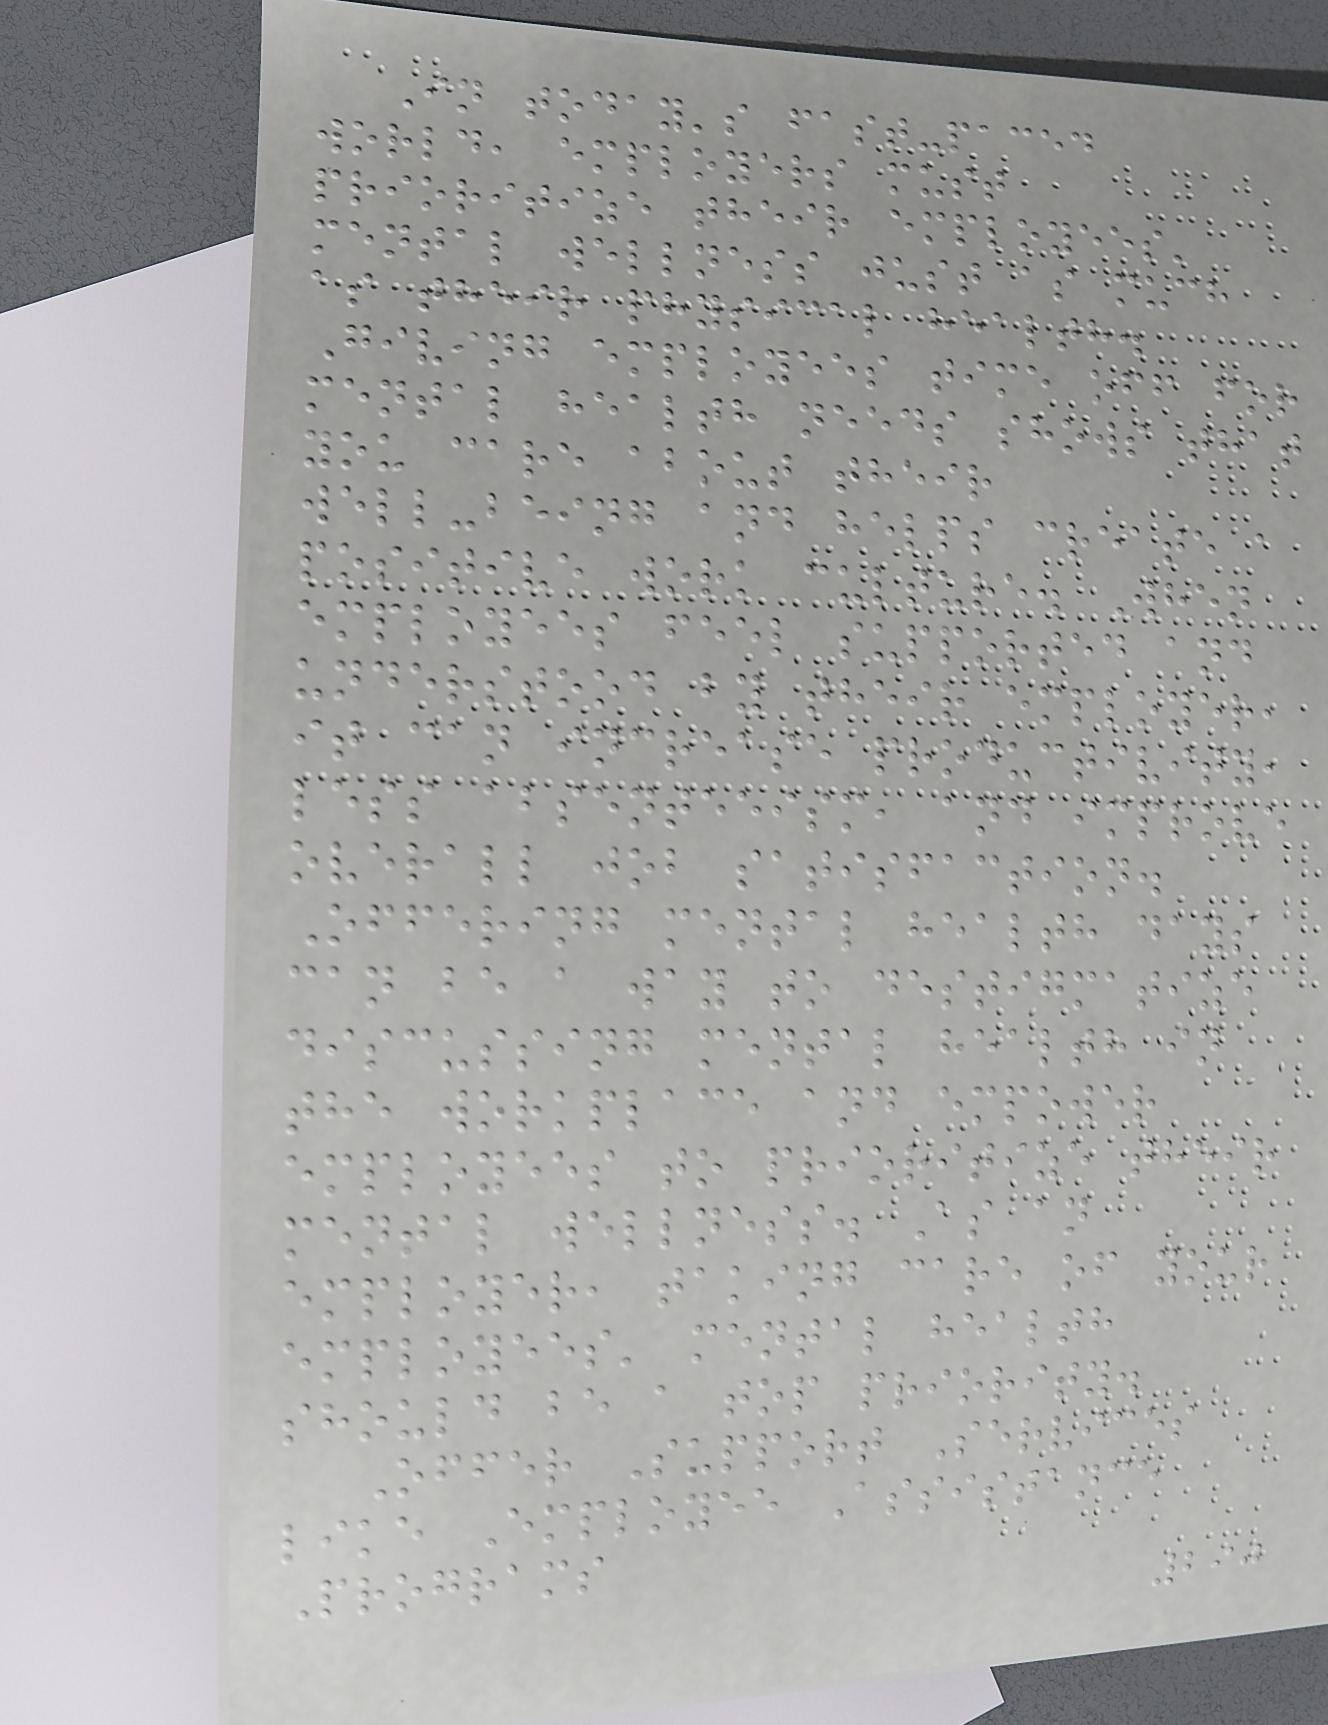In today's fast-paced
world, employers must
prioritize their employees'
mental wellness just as much
as their physical health.
Giving employees time off for
mental health needs shows that
you care about their
well-being and helps create a
positive work culture. When
employees feel supported and
understood by their employer,
it can increase productivity,
less absenteeism, and improve
overall job satisfaction.
Offering mental health days
can be a way to destigmatize
discussing mental health in
the workplace and empower
employees to prioritize their
mental wellness. As an
employer, taking care of your
employees' mental health
should be a top priority.
Offer Support Services
like Employee Assistance
Programs
290
